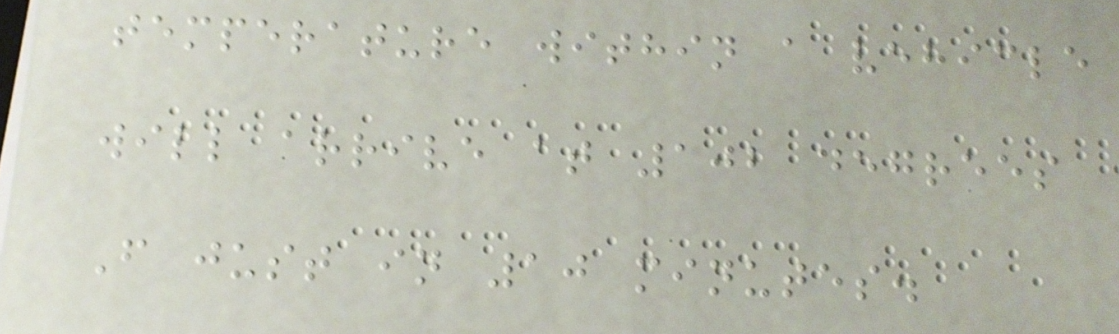temperature within a vehicle
will arrive at 102 degrees
F just in 10 minutes.
